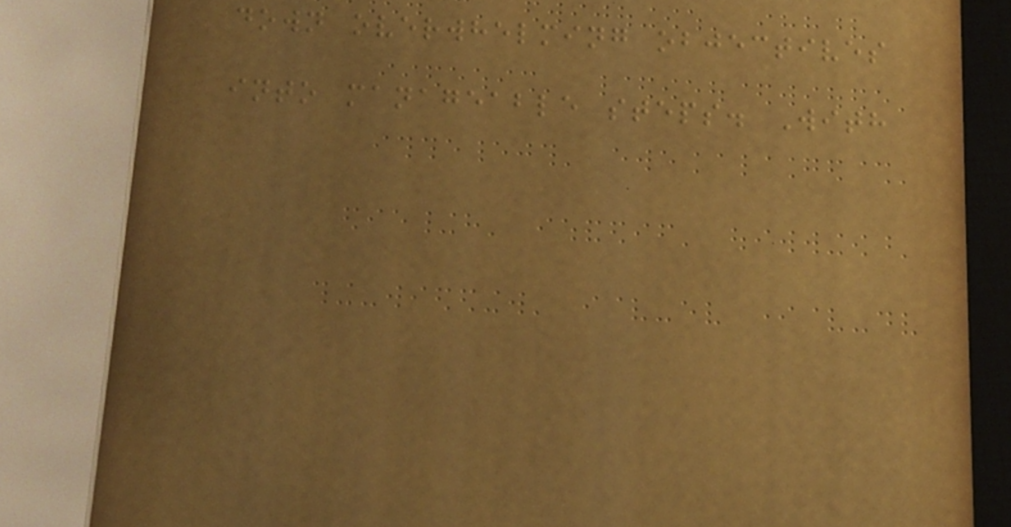down overwhelming objectives
into manageable steps. With
